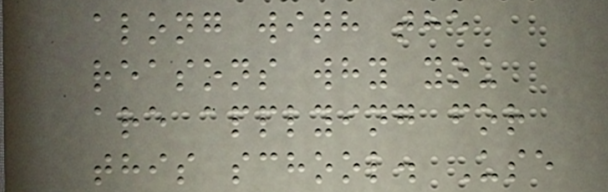along with the
reasons why you
are applying for
this school. Use
